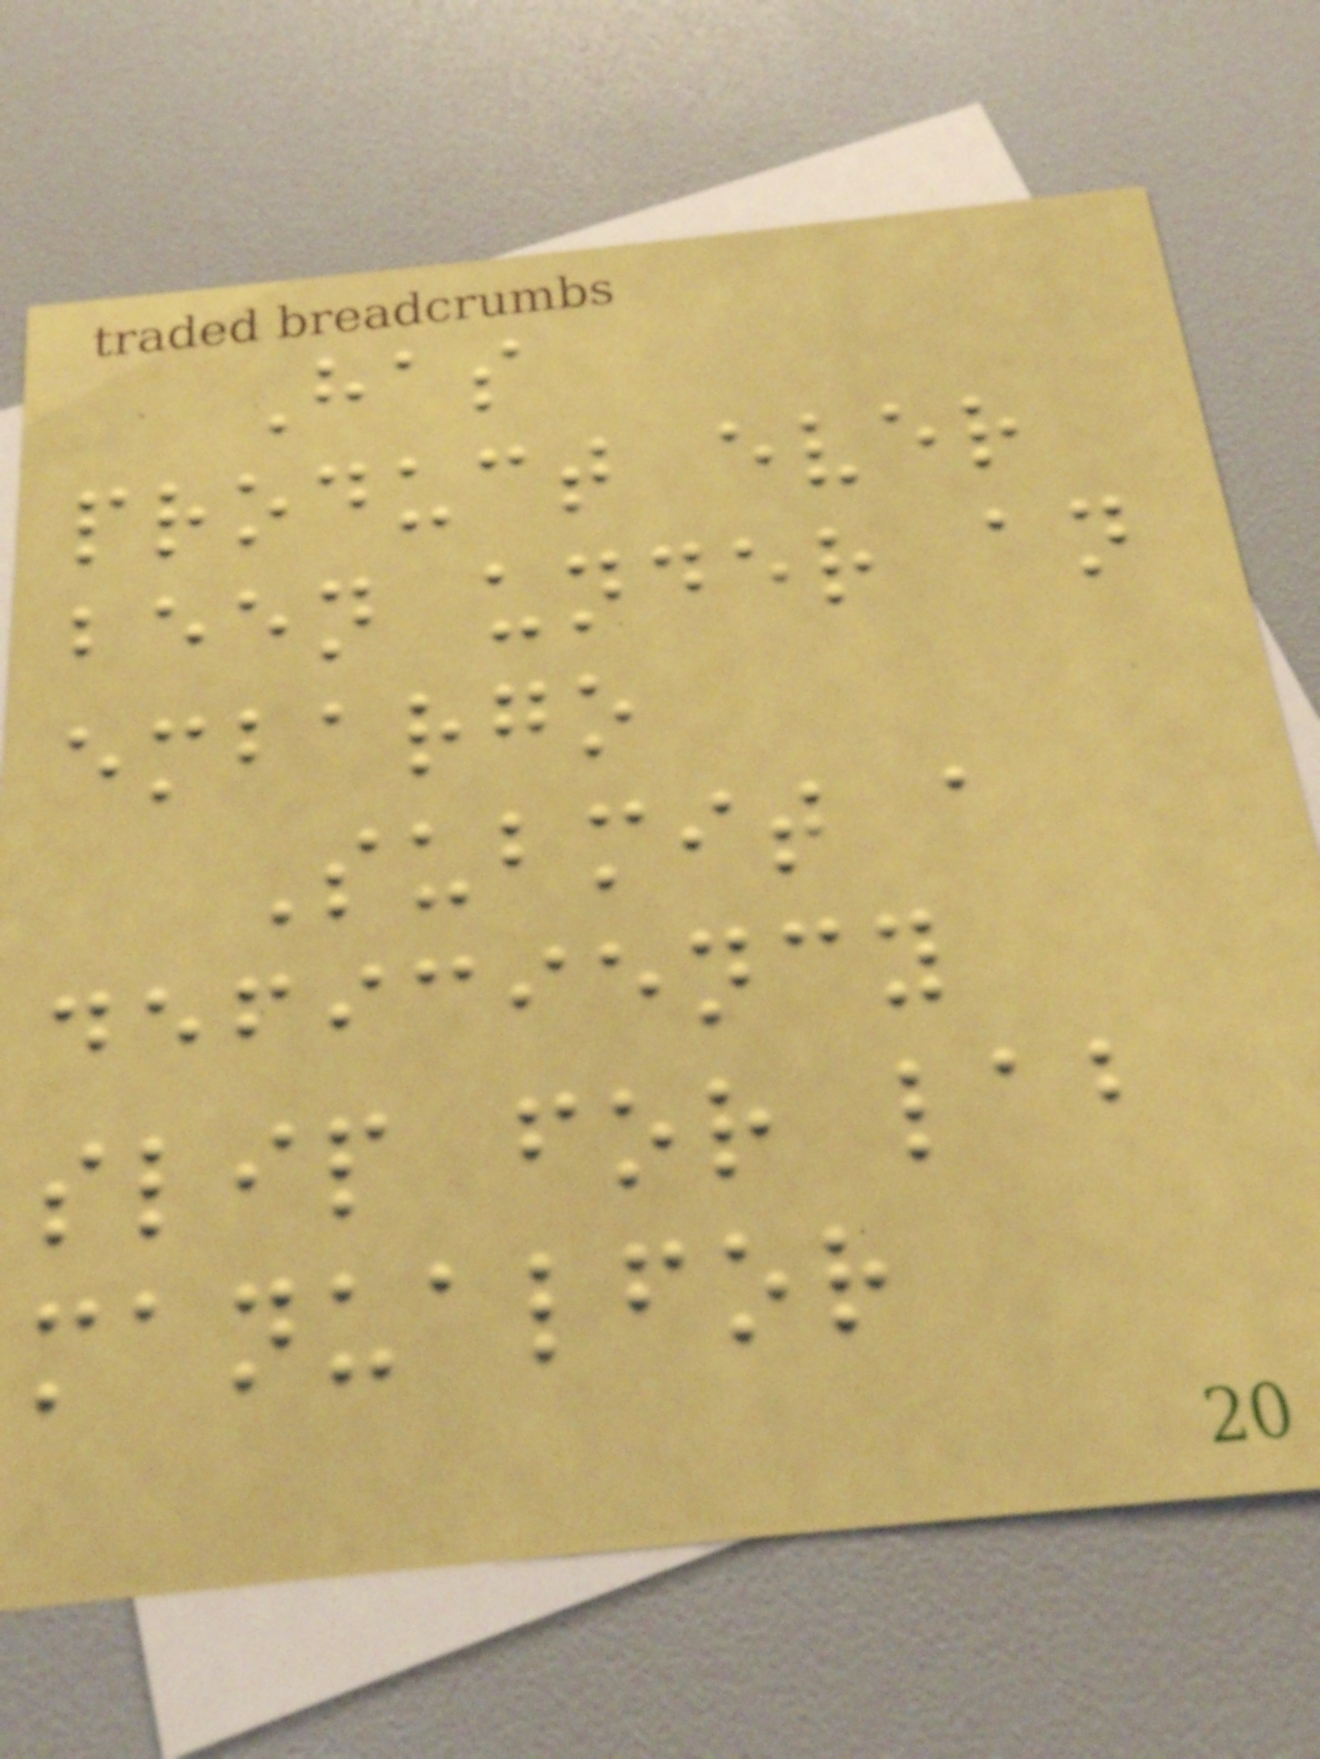Has
product ever
been under an
embargo
Submit a
deficiency
slip for lab
manualfor
